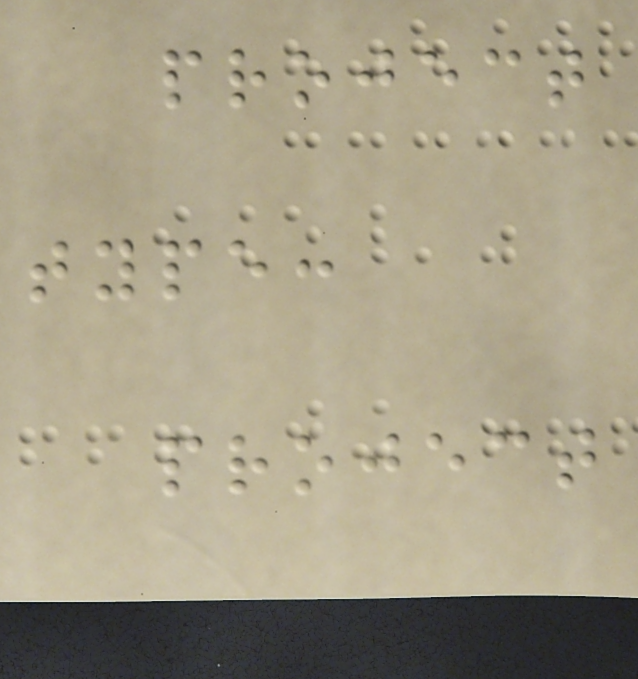project
type:
project
